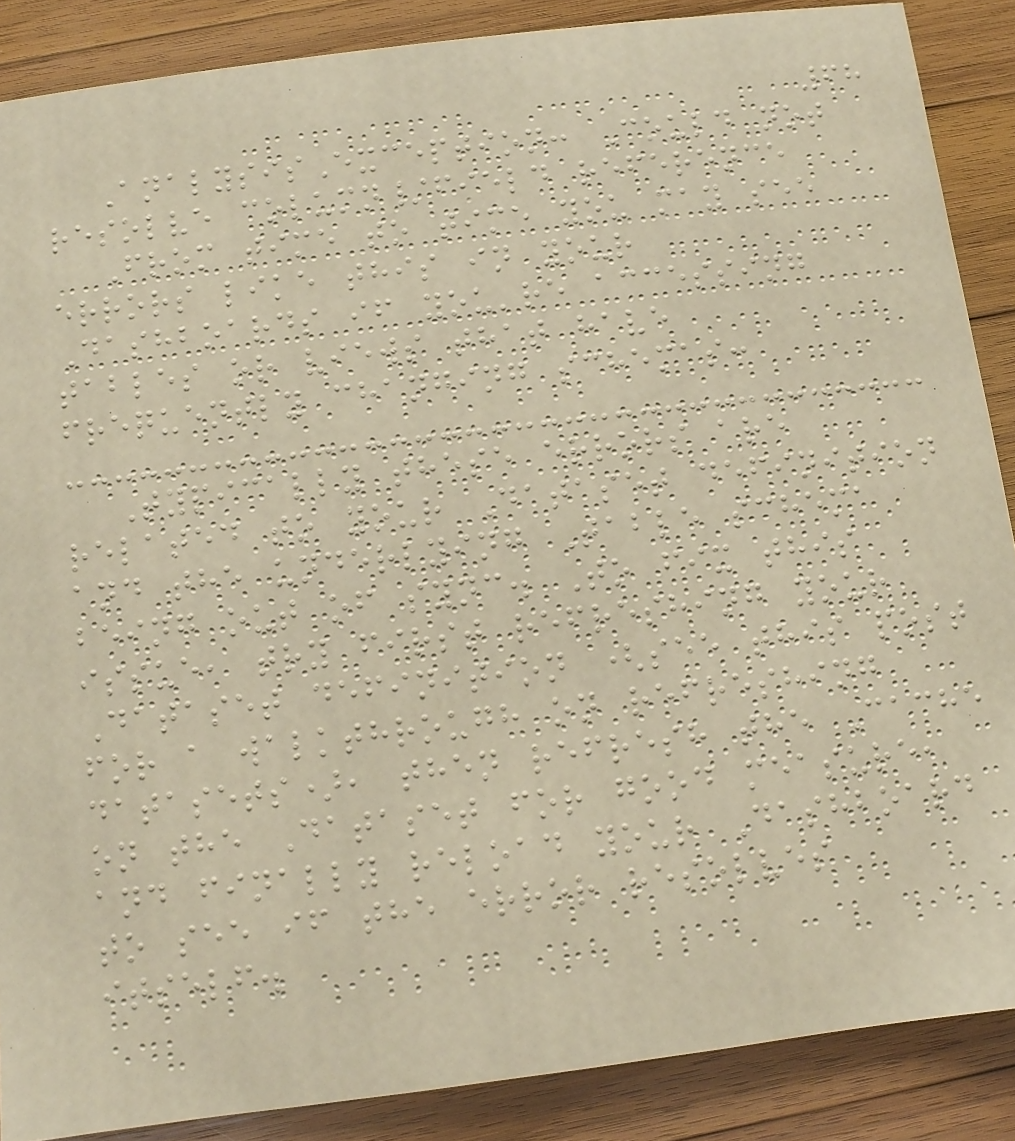68
AnalysisException: Could not
resolve column/field reference
From time to time you may see
errors like this in your
Dashboards if you're accessing
tables or views that have
frequently changing schemas:
Typically these errors are
related to your Dataset definition
and the underlying Table schema
being out of sync. To fix this
issue, try first refreshing your
Dataset definition (see this post
for a walkthrough on refreshing
datasets), then refresh the Cache
on the Dataset for good measure,
and finally reload your Dashboard
to see if the error resolves
itself.
